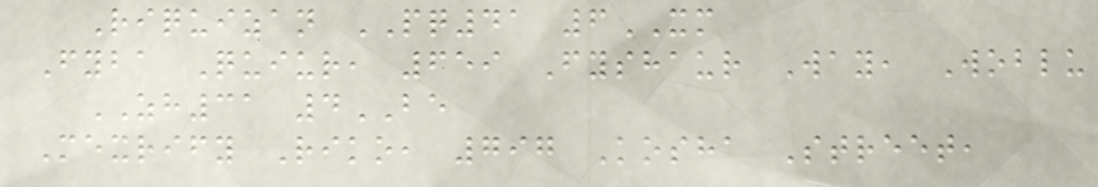Riquizan PQ41 6XM
Fyba Quiur, 659 Fyshaur Way, Woblu
ZH31 4BE
Mexrify Riko, 797 Kosha Street,
